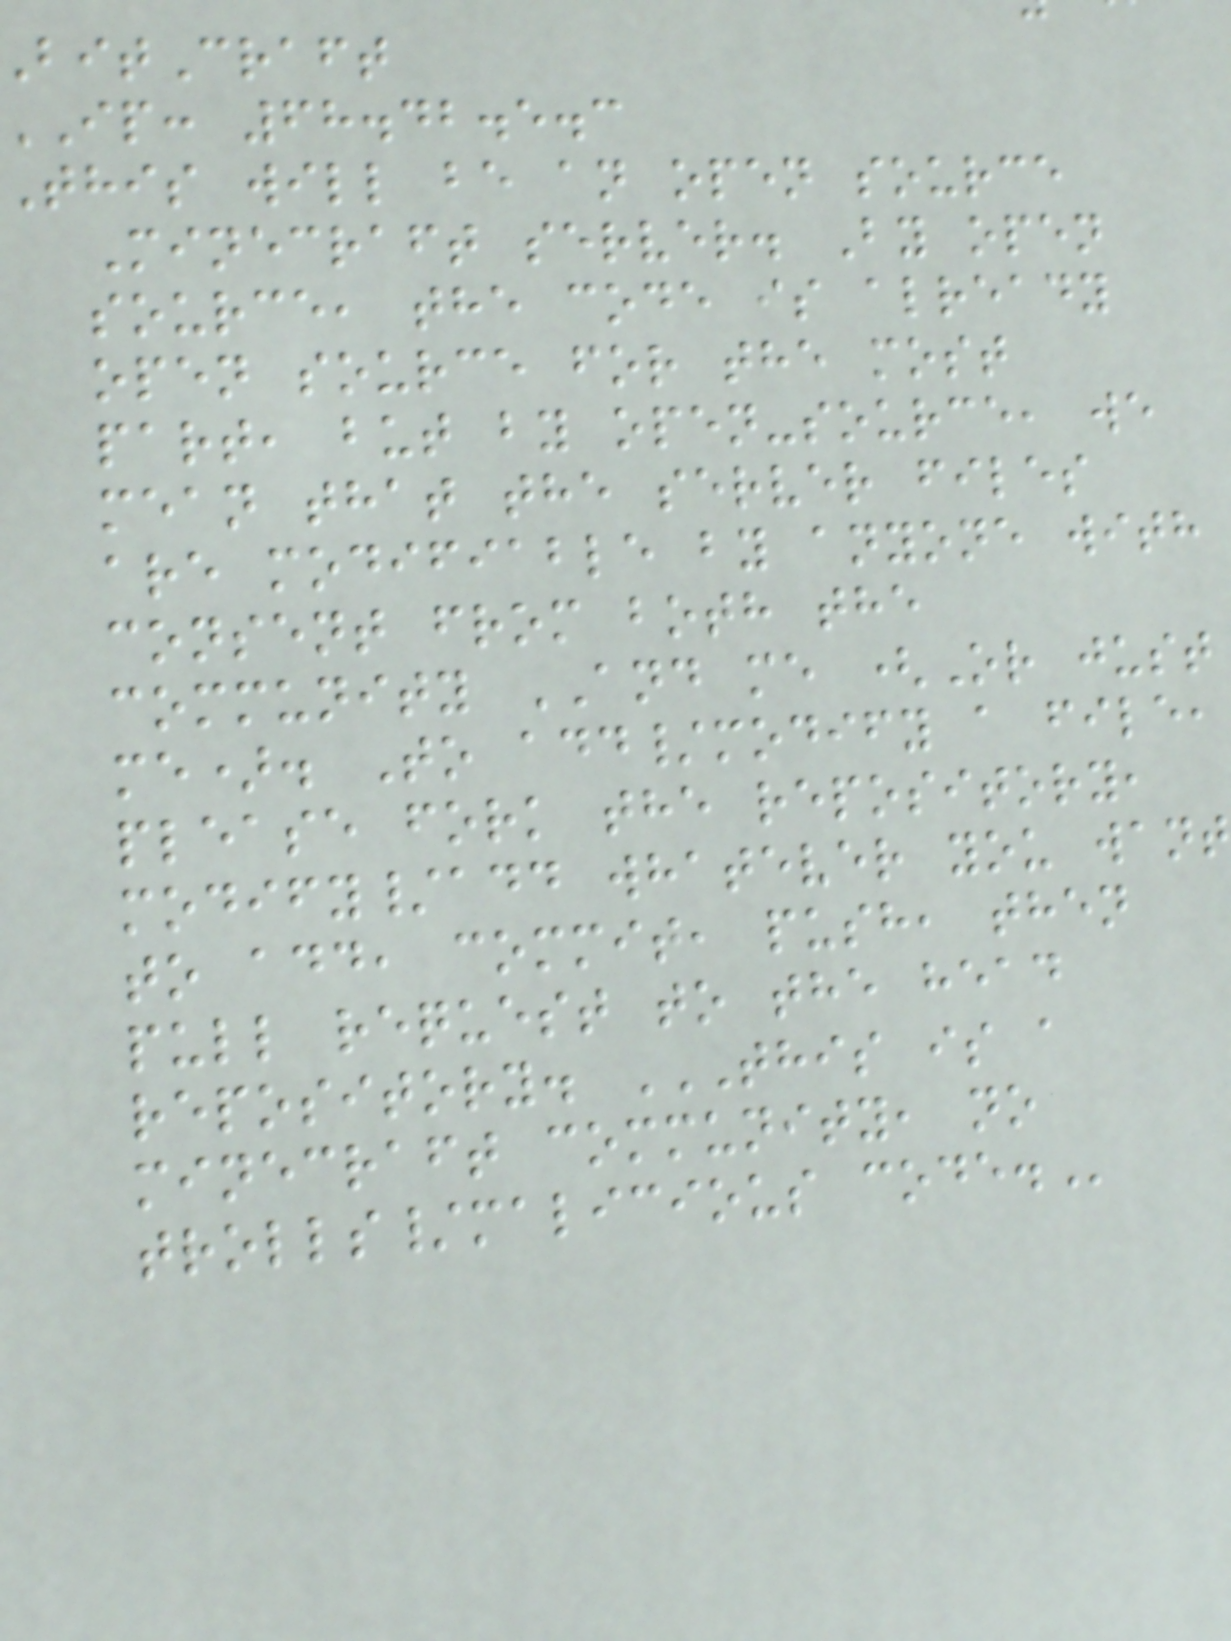itCraft
ip: 68.42.5.3
This will be an open source
Minecraft server. By open
source, the code is already
open source for the most
part, but by open-source, we
mean that the server files
are modifiable by anyone with
consent from both the
community AND me (Or just
me). To add/modify a file,
please fork the repository,
modify/add whatever you want
to add, commit, push, then
pull request to the head
repository. THIS IS A
minecraft community, no
trolls/malicious
